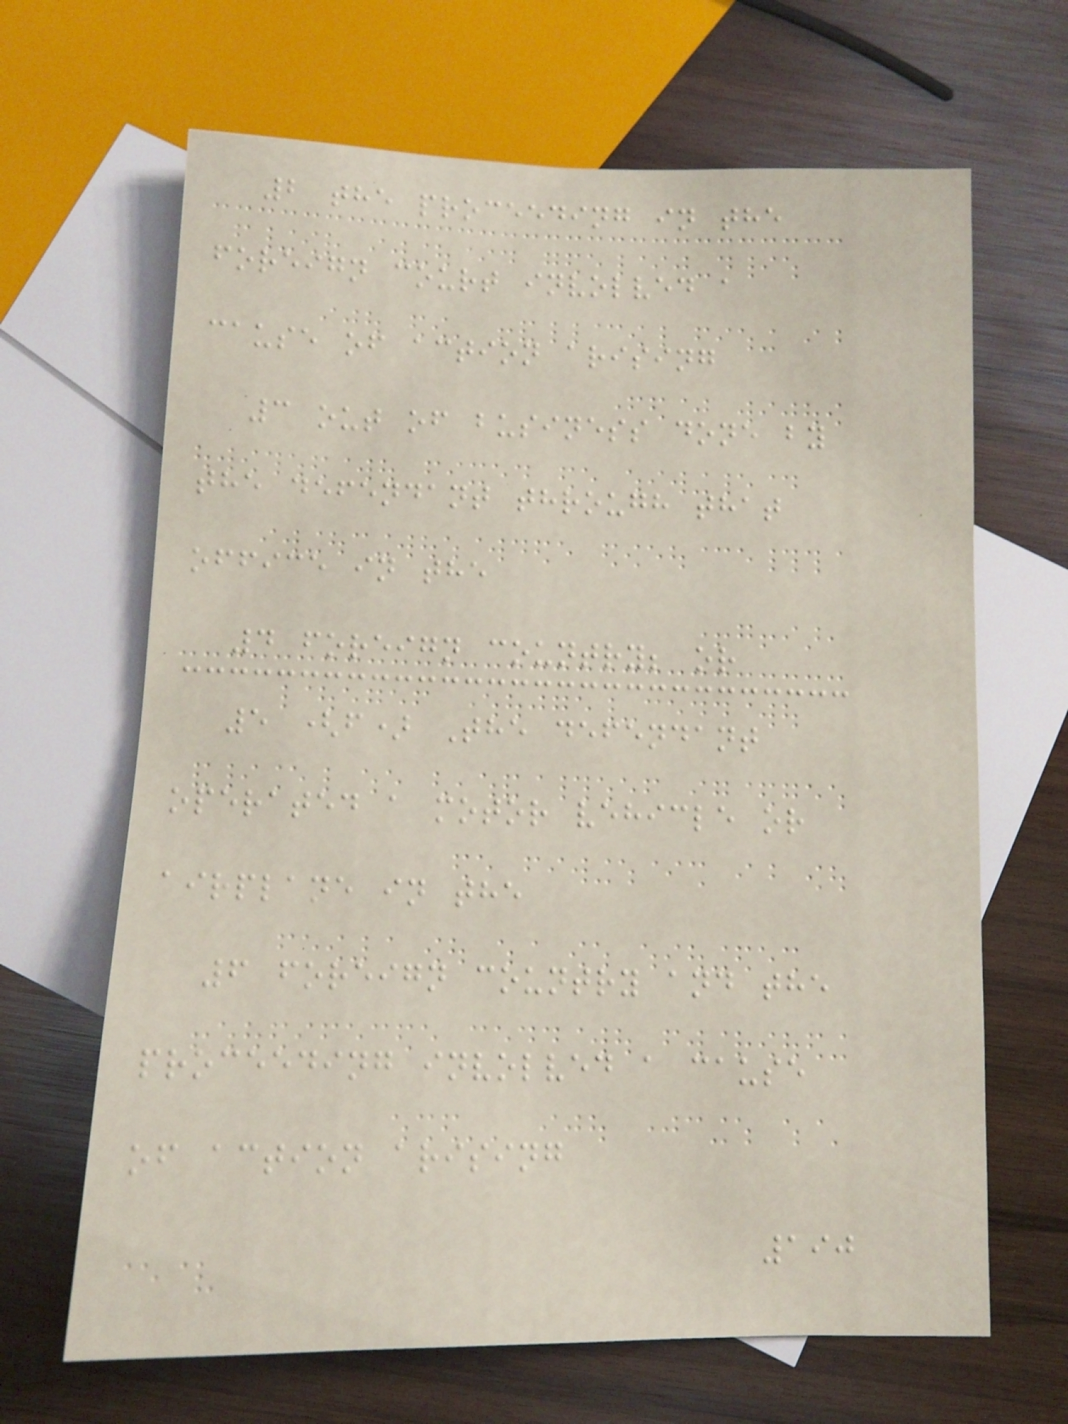2 the proceeding in the
foreign court involved a
cause of action arising
3 out of business done by
the defendant through that
office in the
4 foreign country; or
5 (f) The defendant
operated a motor vehicle or
airplane in the
6 foreign country and the
proceeding involved a cause
of action arising
190
